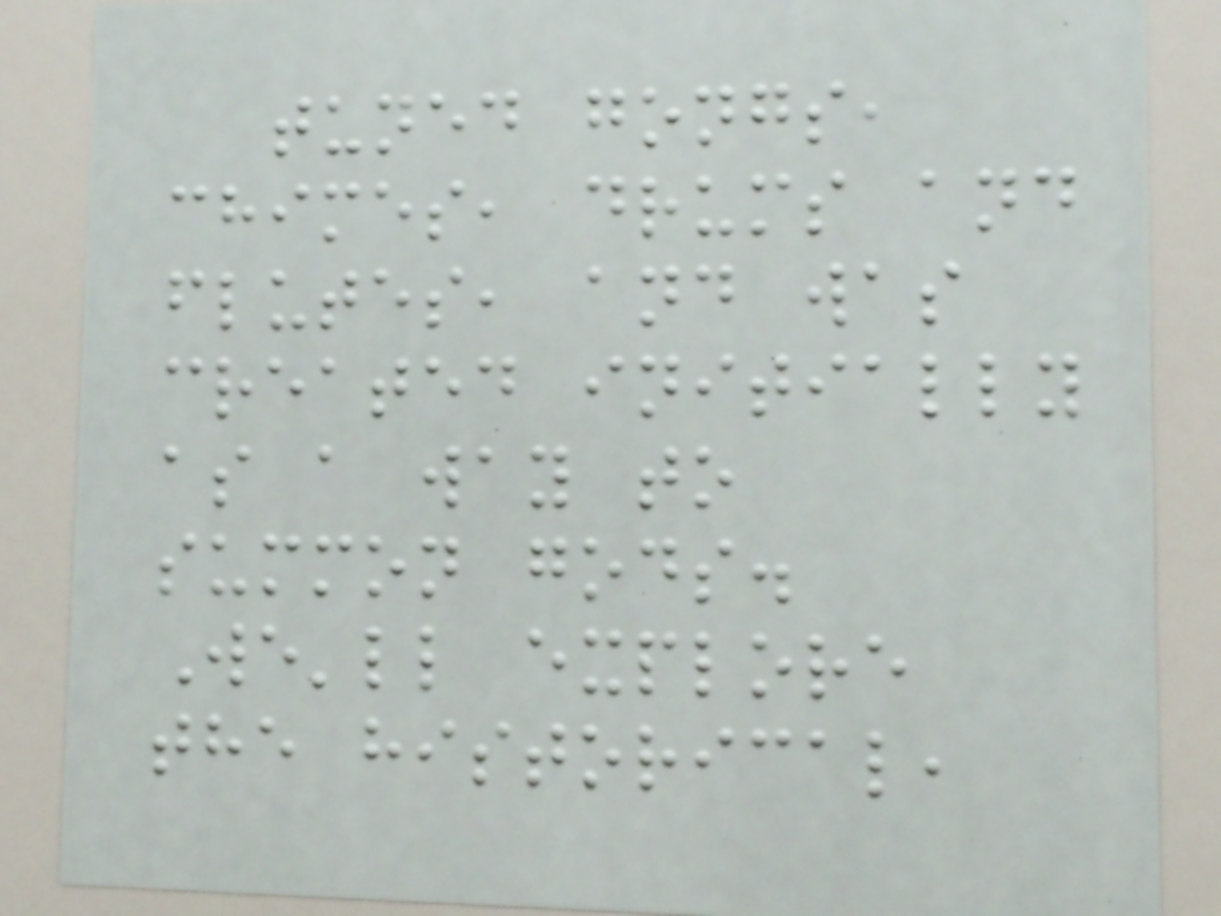tuned gongs,
chimes, drums and
flutes, and was
created initially
as a way to
summon gods.
We'll explore
the historical,
